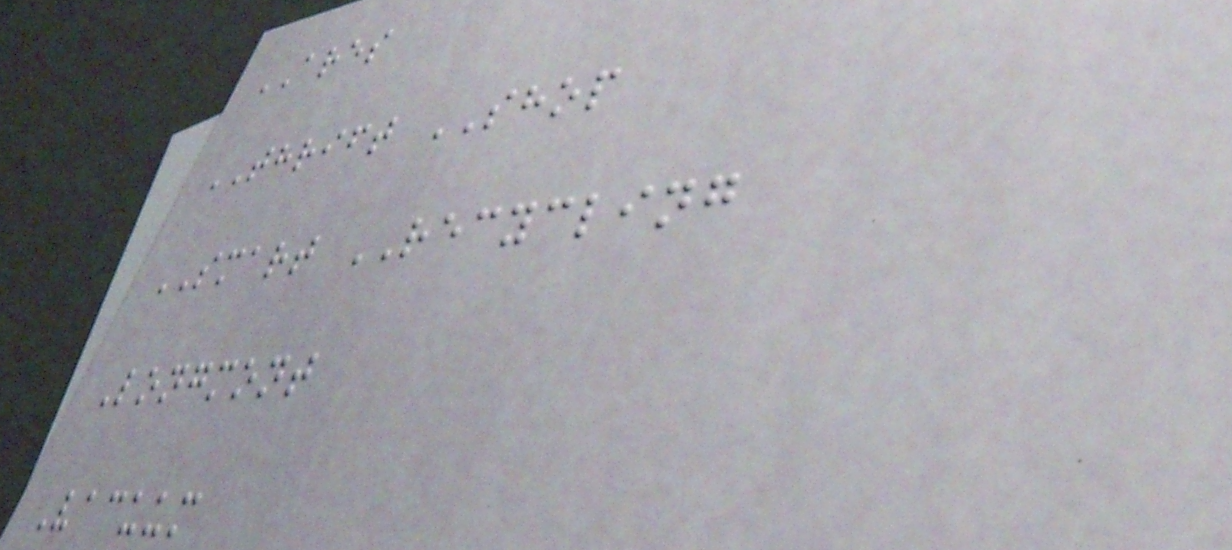ARES
THRIFT SHOP
SMART RECYCLING
Longmont
Vacuum
